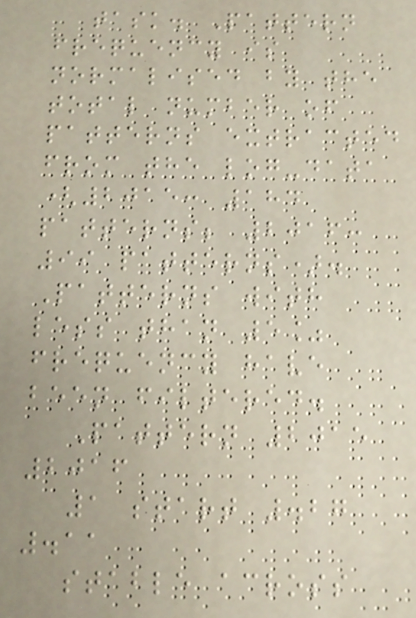task. Pattern
frequency is
normalised by the
total number of
patterns extracted
from the log-data
(2015: 184
patterns; 2016:
99 patterns).
Patterns with
less than 5%
frequency have
been filtered.
Pattern 2015
2016
1 start .27
.11
stable across
